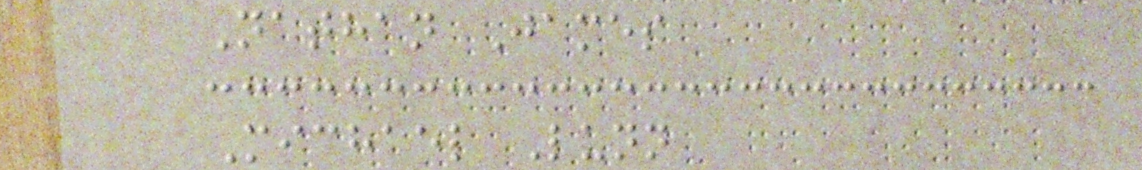Nathan James
Michael Lunn
